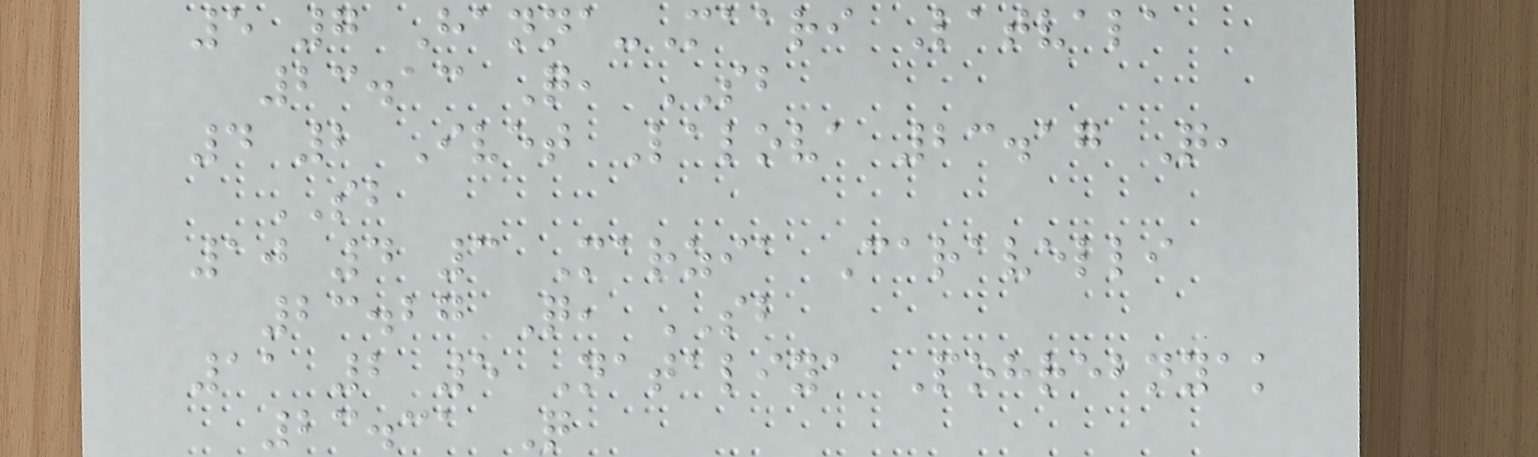5 7 Hanna-Maari Latvala
23.13 Q, SB
4 2 Ivet Lalova 23.17 Q,
SB
10 4 3 Marzia Caravelli
23.27 Q, SB
11 2 5 Nataliya Pohrebnyak
23.31 Q
